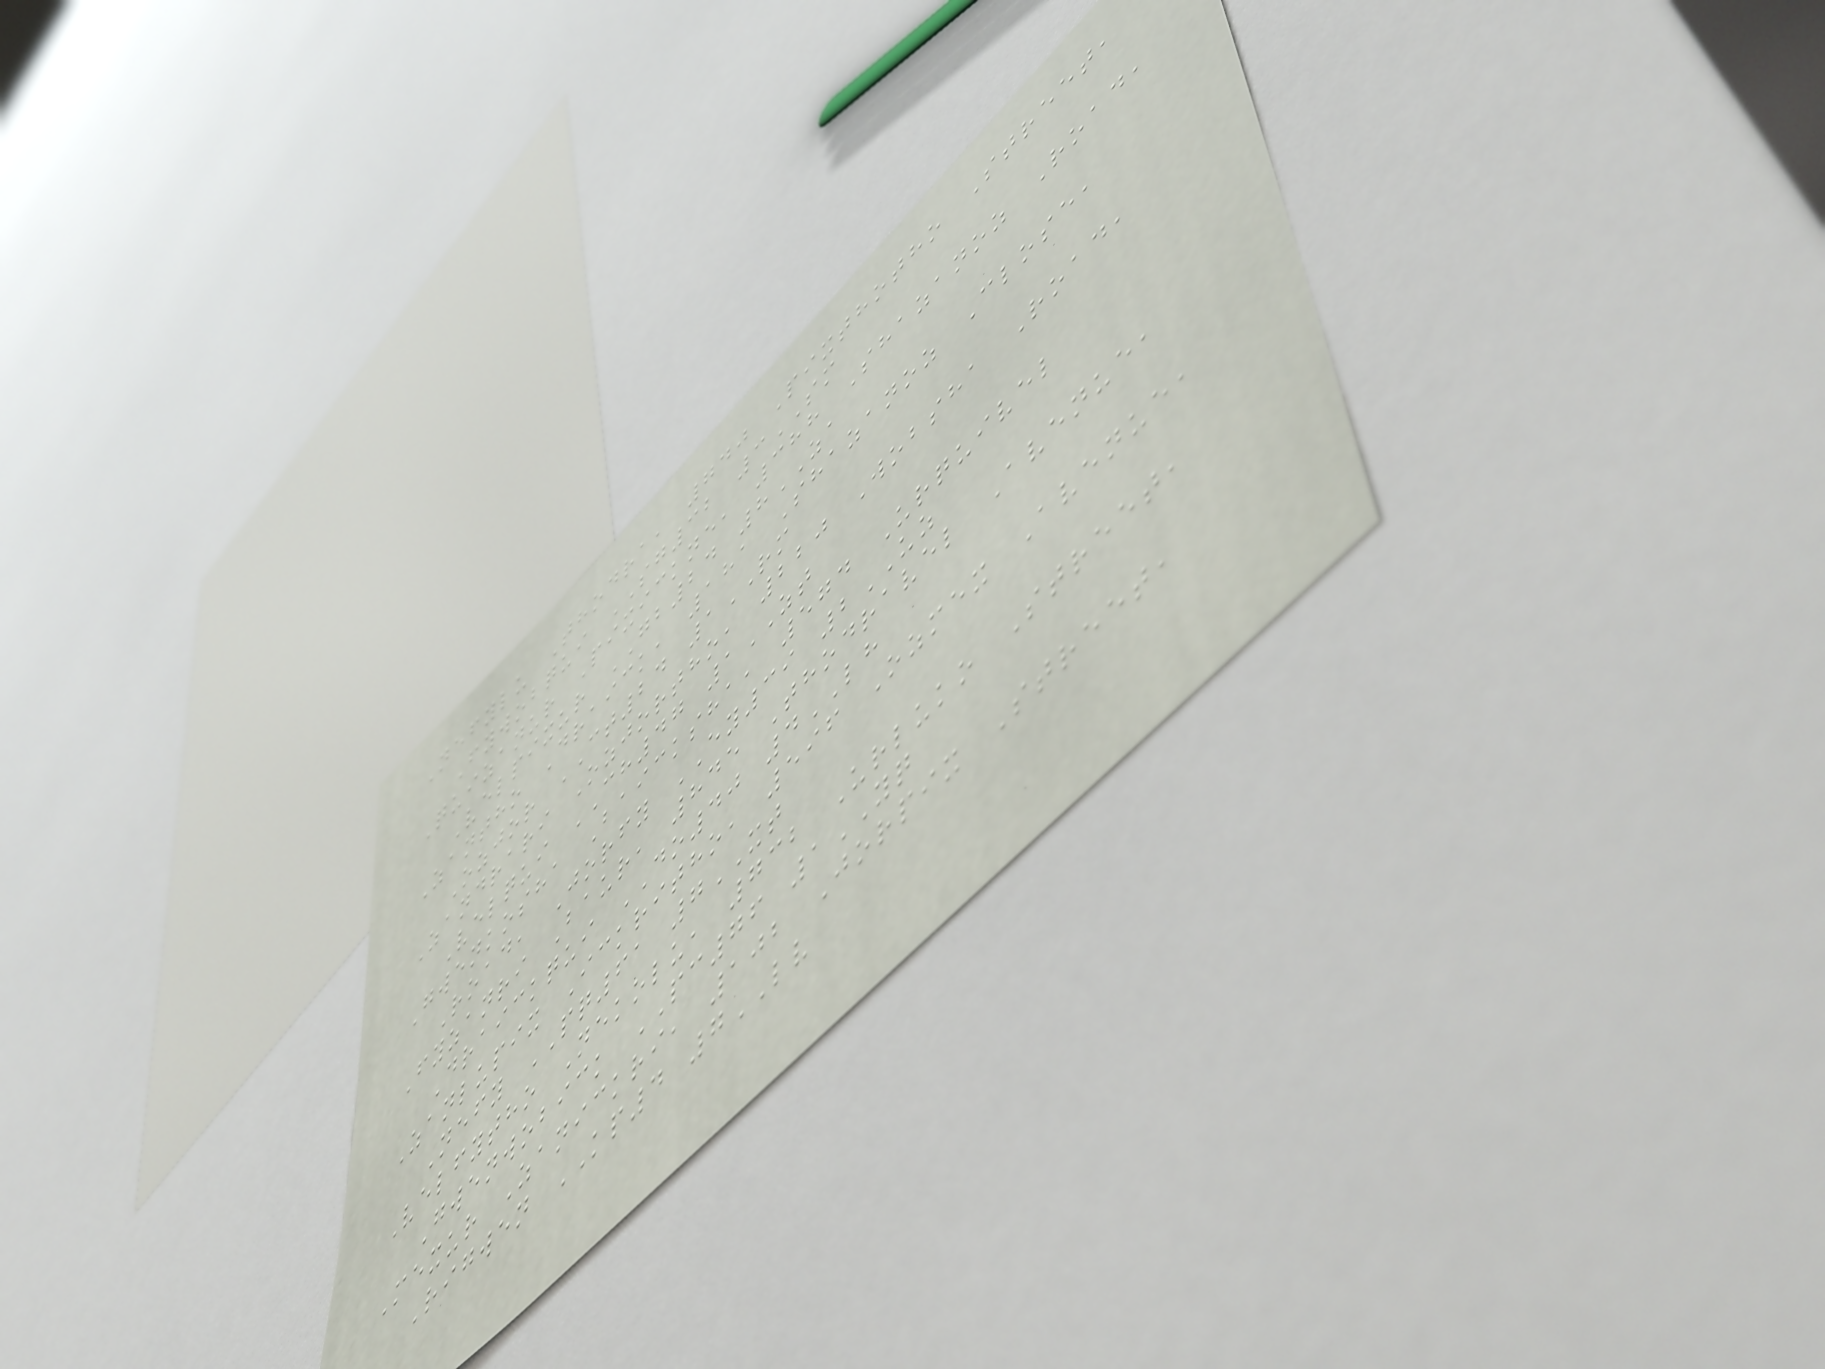Nefylu Thodra, 740 Pixthotho Street,
Fywobqui SG32 3SM
Quizanur Pixickne, 388 Shazanoz Road,
Velpixur GB24 8ZA
Zantho Draick, 181 Shazanoz Close,
Ozjor CT24 1RM
Zandrari Ozjortho, 220 Wobsha Road,
Velqui CH47 1ZT
Gwenkosha Baicksha, 574 Urquivel
Road, Jorfy EY39 2UZ
Fyzanri Baur, 845 Thodravel Avenue,
Draickqui DO40 4LH
Zanlupix Ickritho, 596 Ozmex Avenue,
Nefy PQ61 7XT
Velfytho Nekolu, 732 Urluko Street,
Gwenwobick PC76 1YQ
Mexur Zanickri, 102 Jorpix Street,
Rigwen KP4 7LV
